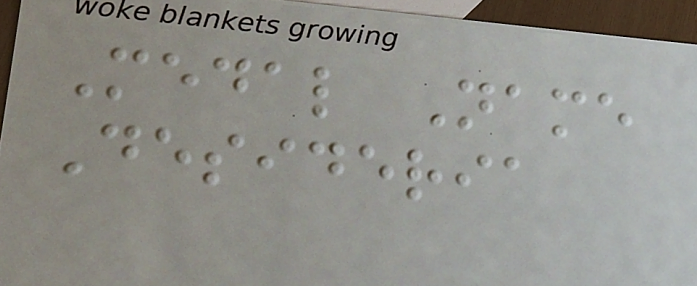Medal Name
Desideria
